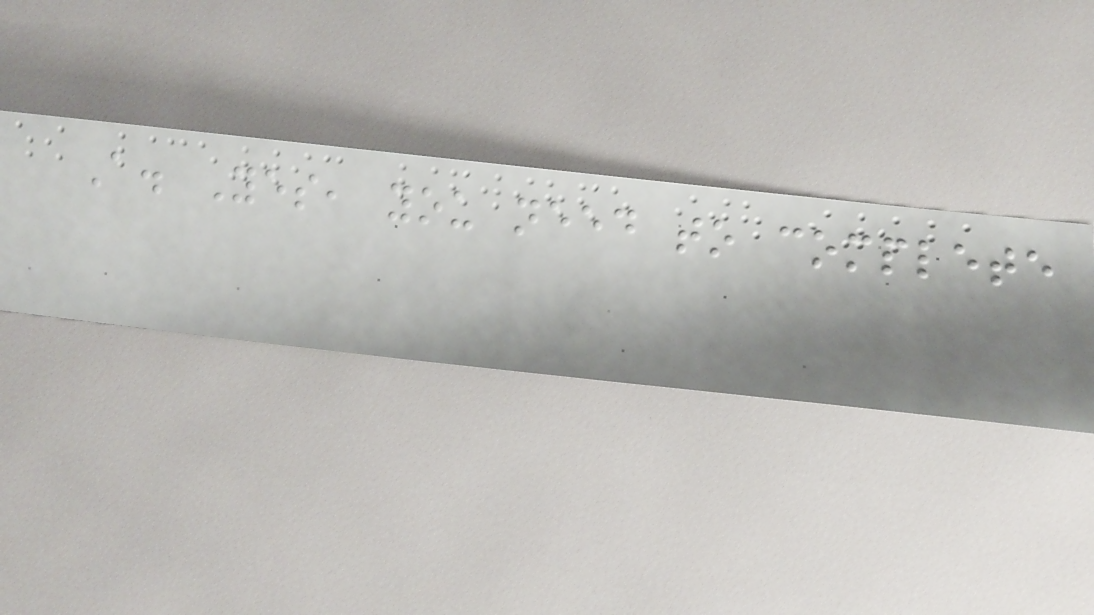A. Yes, you need to complete
